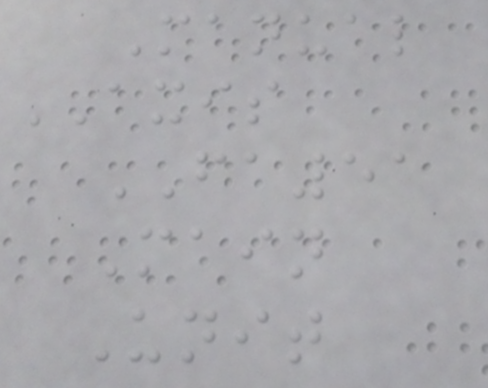Manual
AXIS
FA51
Main
Unit
